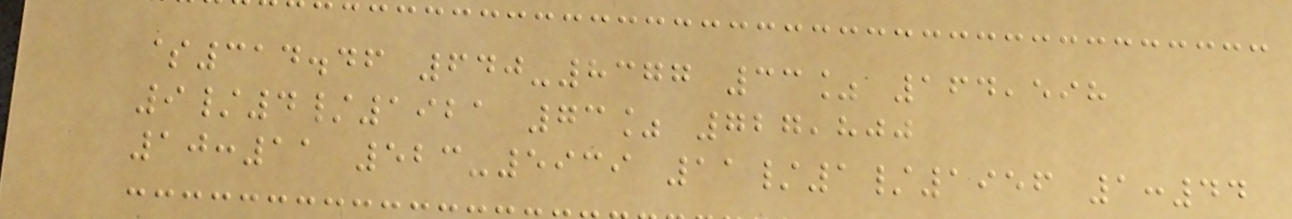$314.46 640-8377 33% 164,598
9/4/1921 73% 727,800
10:11 523-5939 11/1/1956 1:44
